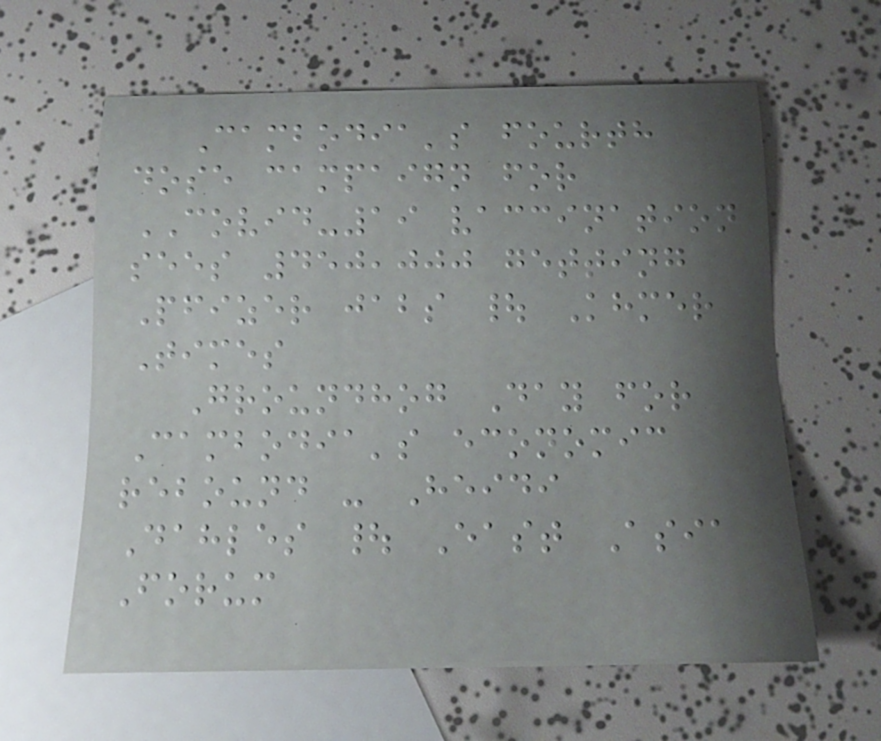Cambodia's fourth
dose campaign for
COVID-19 vaccination
sees 450,000 getting
Pfizer jabs | Khmer
Times
Groundhog Day for
Cambodia's economic
rebound - Heidi
Dahles | East Asia
Forum
